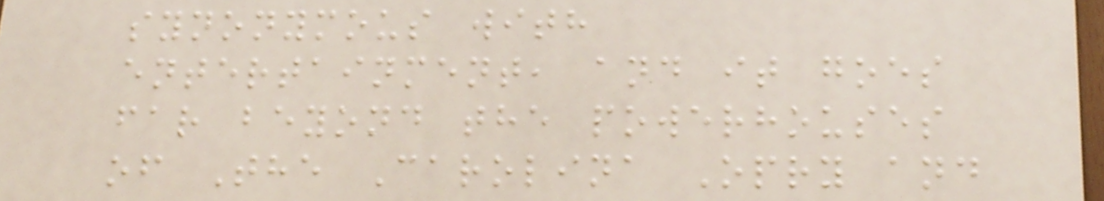synonymous with
entertainment, and it goes
far beyond the powerhouses
of The Carolina Opry and
